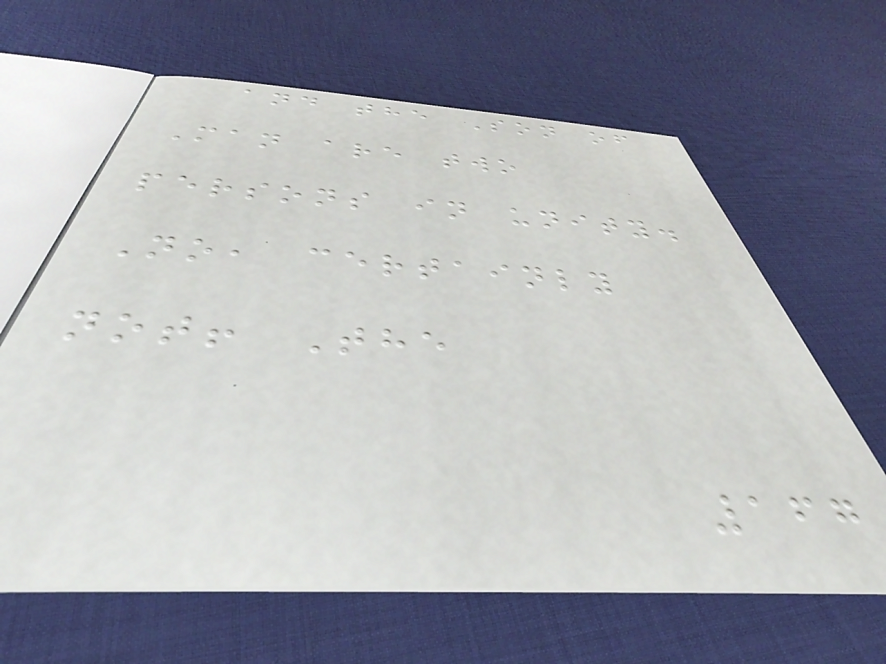and the Son of
Man are two
persons in unity.
No, certainly
not! The
167
